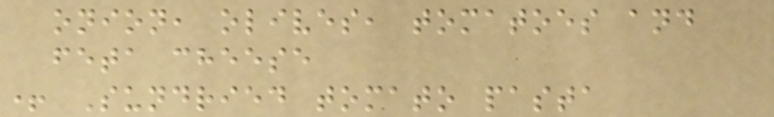onion, olives, tomatoes and
feta cheese
+ Sundried tomato pasta
